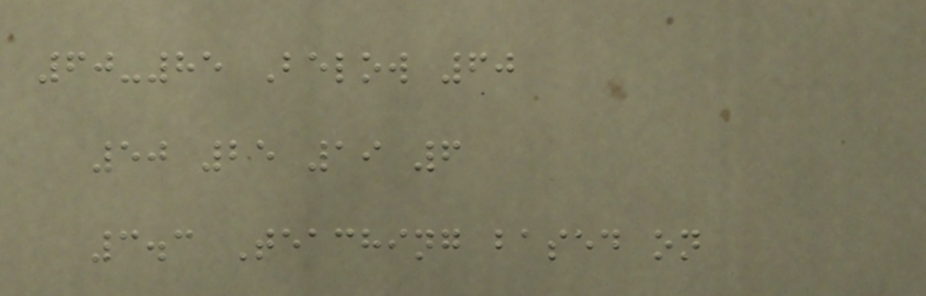60-85 Below 60
50 25 19 6
3.3 Teaching based on
